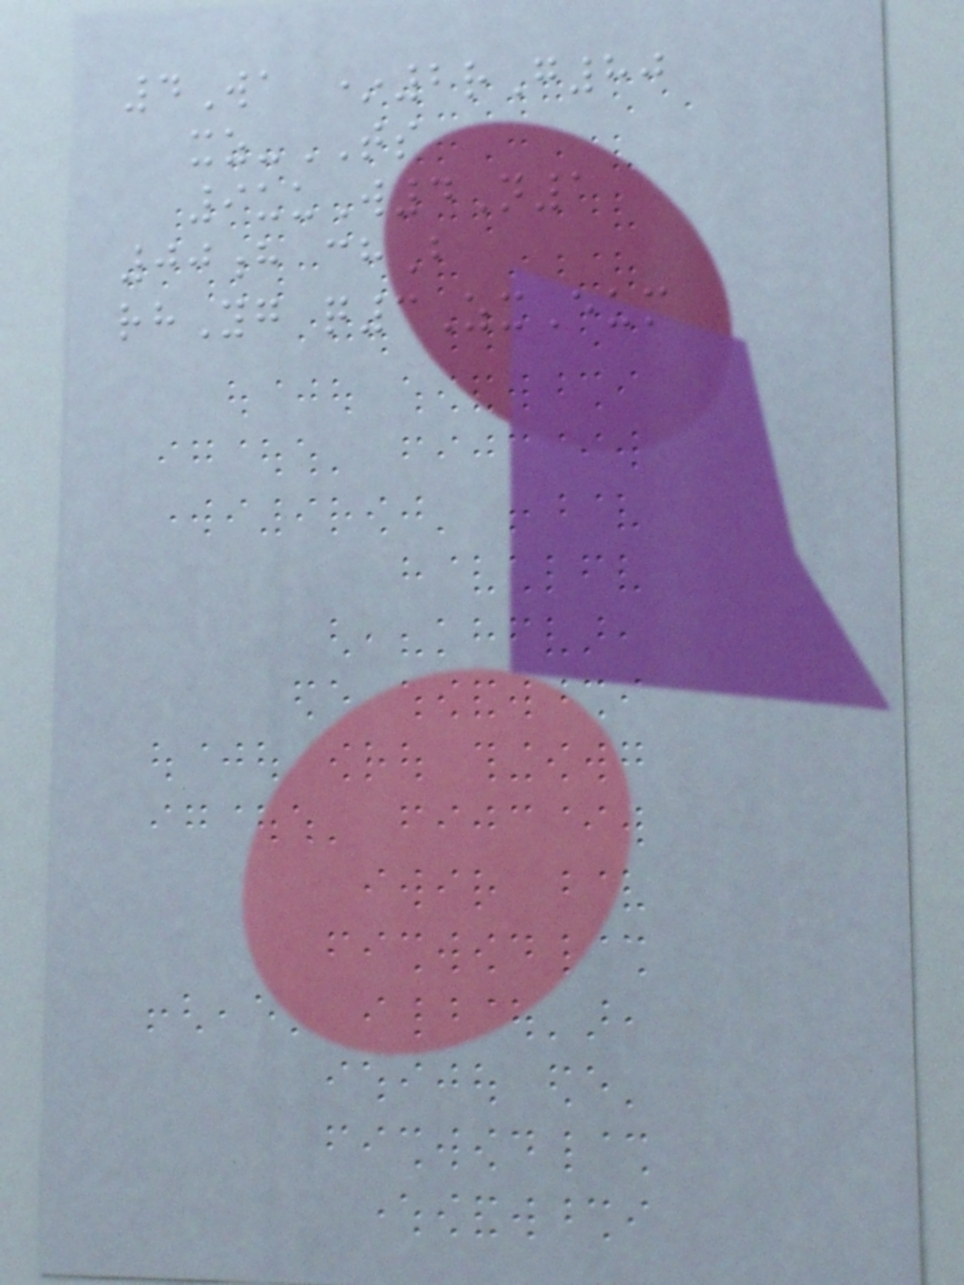4Wa *2rG80
xz-TS
9uuW4N1
00h chB
rhYg q3ZxEum
